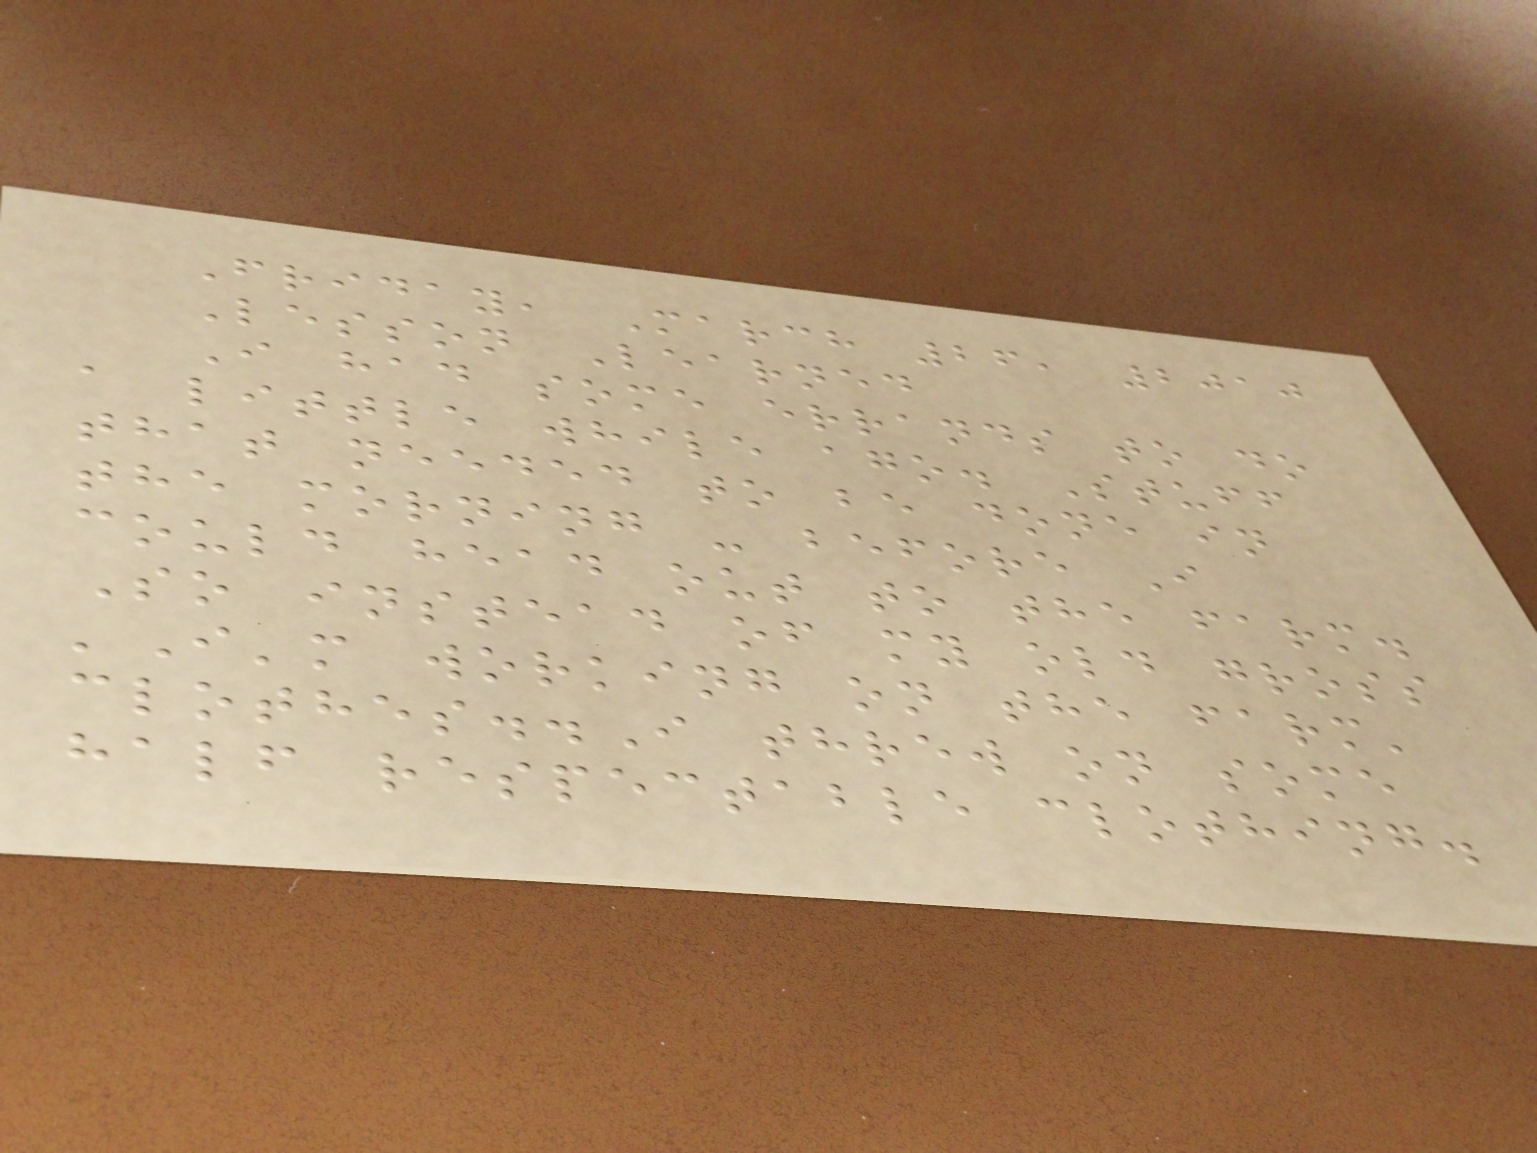Friday, March 26, 2010
Lesson Learned
I had some errands to do
a little while ago. Stuff
that needed to be done in
the morning - before I
could head out to the farm.
So instead of my old gross
'I'm working on the farm'
clothes..I threw on some
half respectable clothing.
